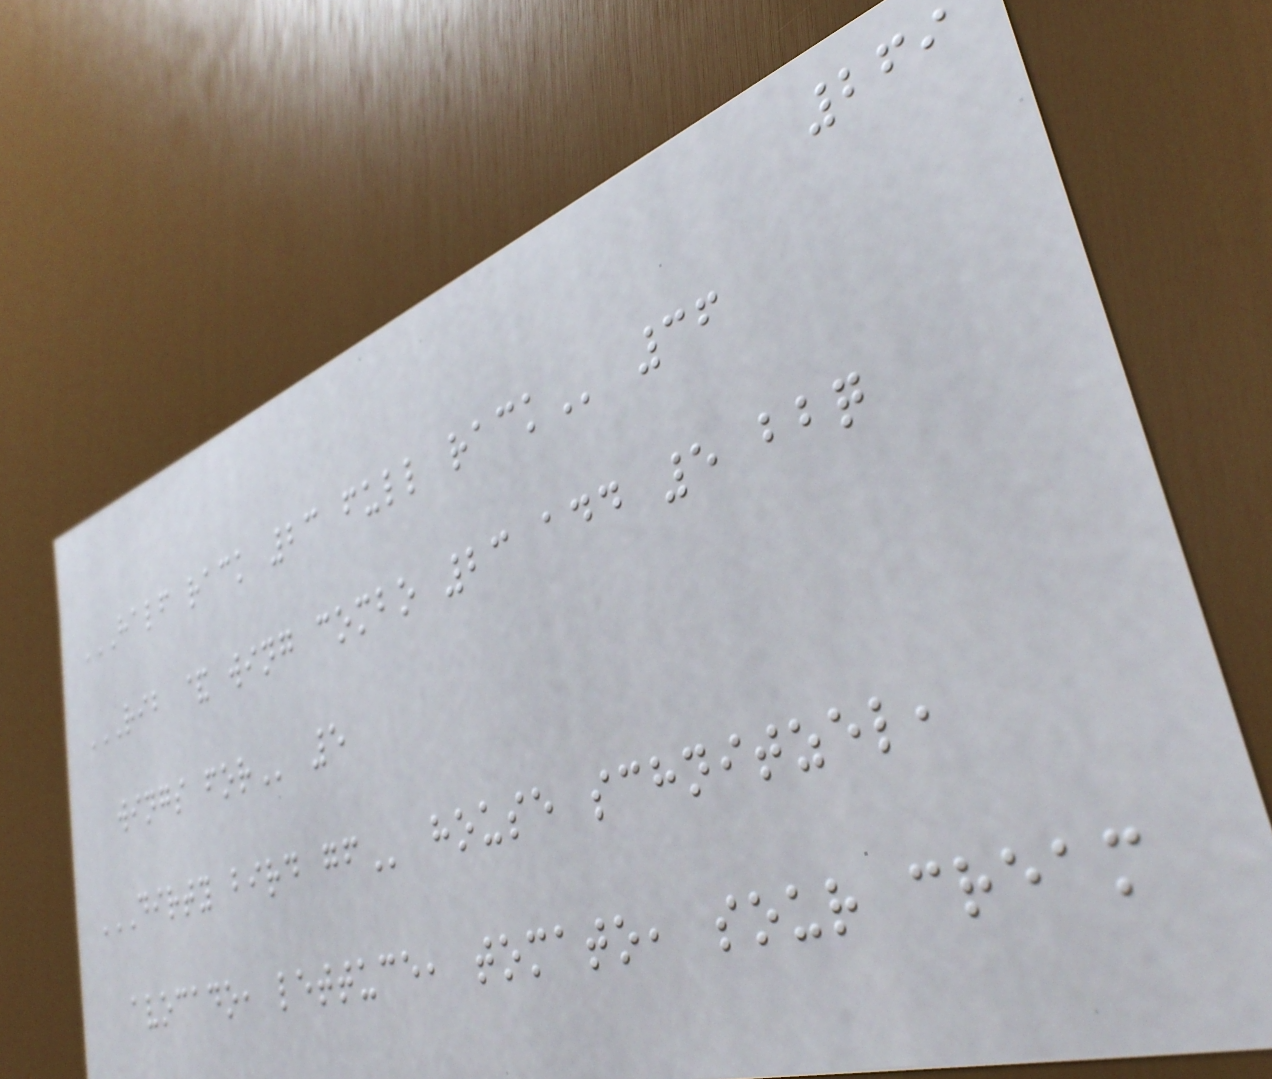269
HALF RACK 23 FULL RACK 36
RIB & WING COMBO 23 ADD 5 BBQ
WINGS FOR 5
DIRTY BIRD GF house schnitzel,
avocado, lettuce, tomato, sour cream
